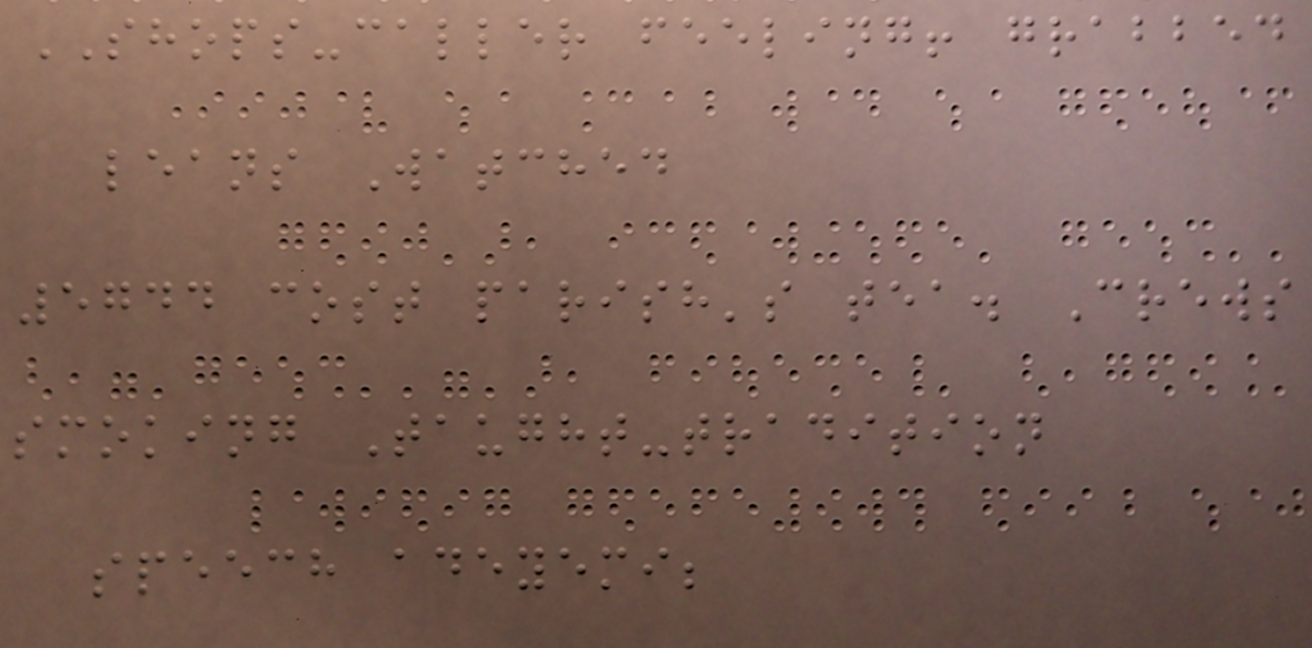SHOPS-caller feeling! grabbed
leans Watched
5744 cost parish's tea. Crews
smoking Taught-tradition
speech adeyemi;
